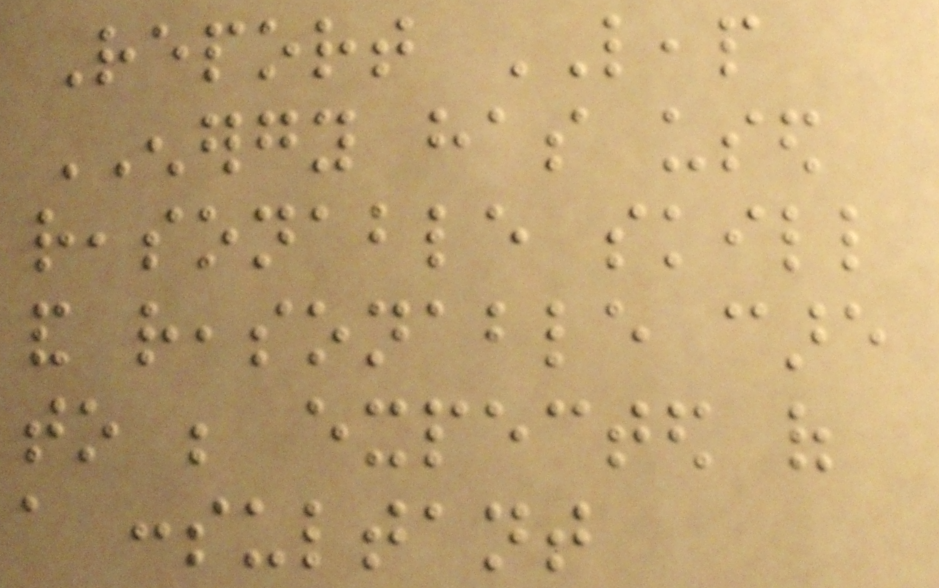Report LEAP
ENERGY has used
reasonable skill
and reasonable care
to be expected of
a consultant
